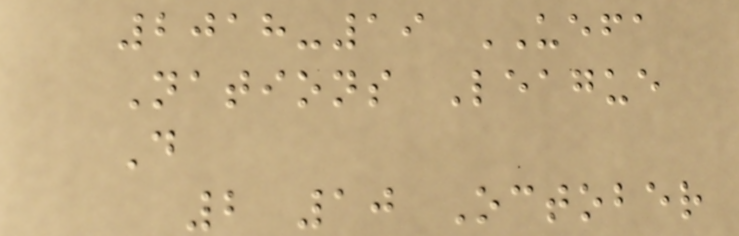2018-19 UEFA
Nations League
D
2 10 October
